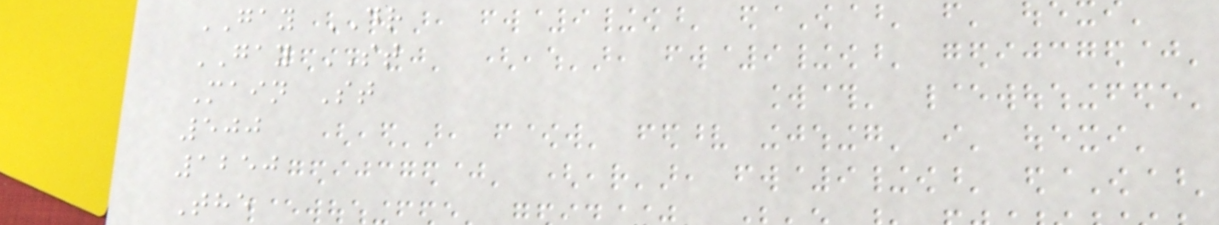GAY DR
GAY ST
Main St
500
1250
The
